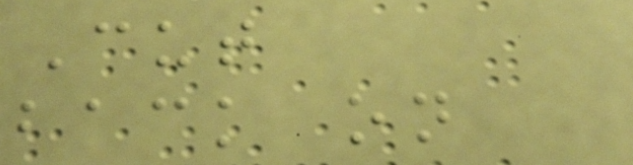Cut
back on
